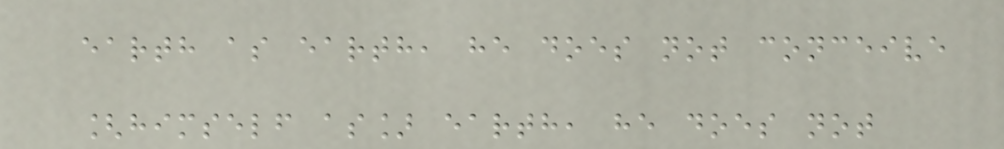earth as earth, he does not conceive
[himself as] earth, he does not
